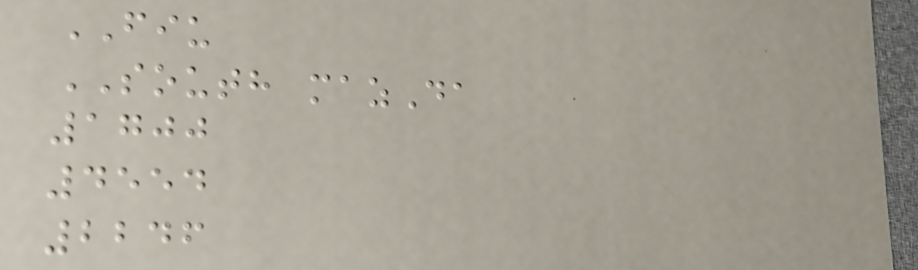FIU
SOUTH mazDa
1700
4554
2246
